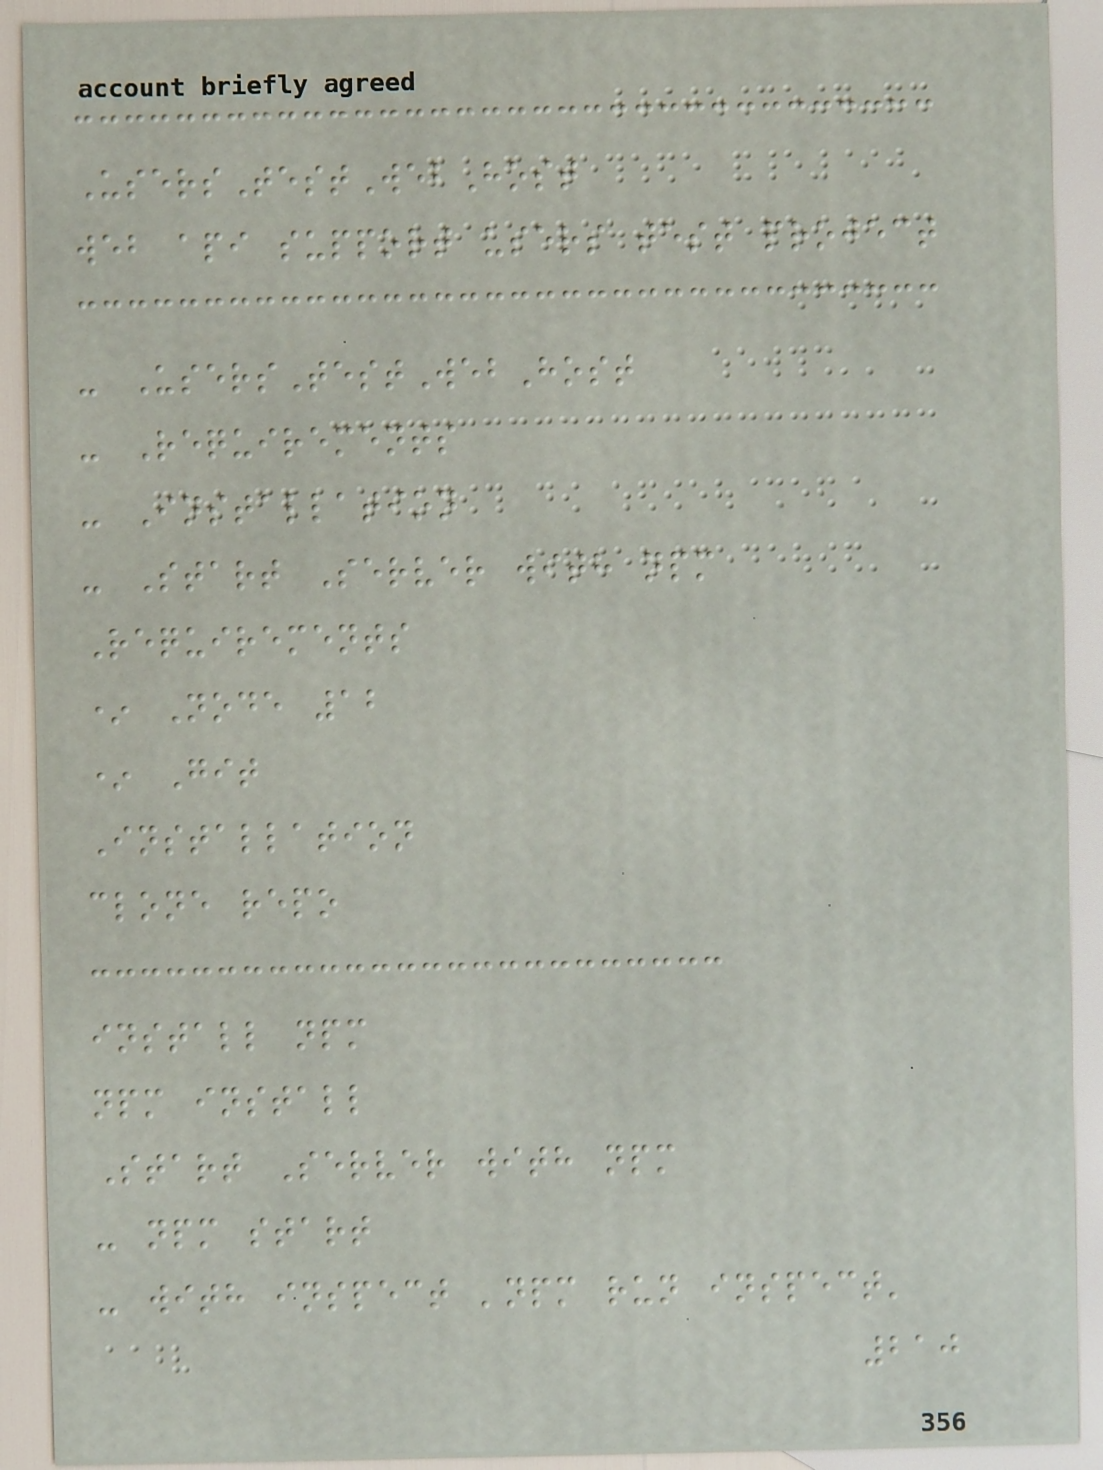UsersTestWebHost
web api support users test project
- UsersTestWebHost
- Requirements
- Installation
- Start Server with npm
Requirements
* Node 12
* Git
Installation
clone repo
install npm
npm install
Start Server with npm
- npm start
- with inspect 'npm run inspect'
210
